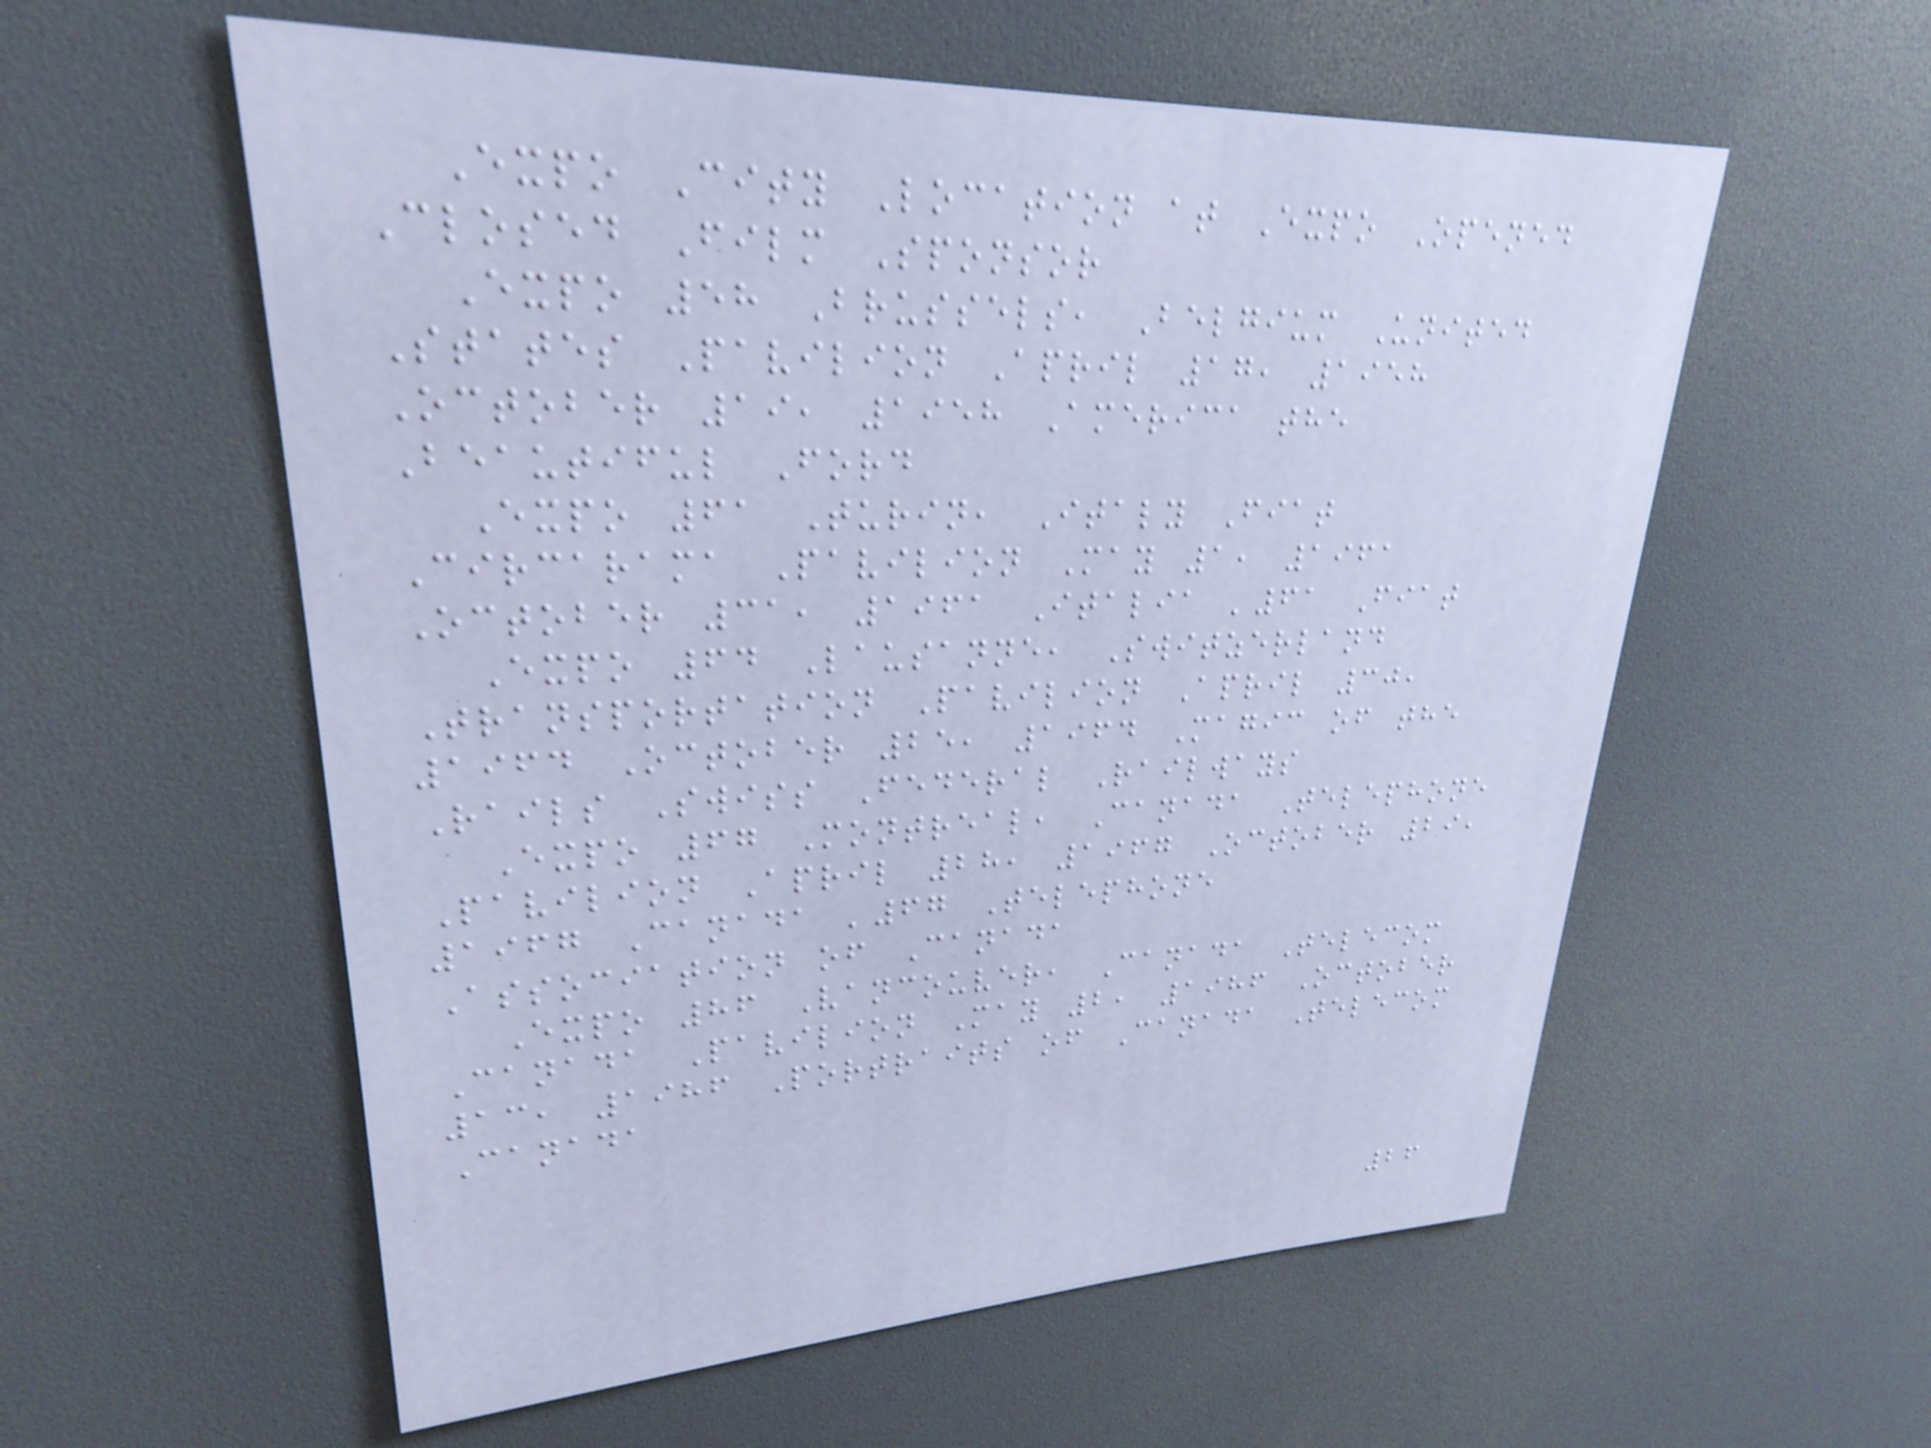Expo City Location at Expo Opened
Closed Film Sponsor
Expo 58 Brussels, Belgium United
States Pavilion April 17, 1958
October 19, 1958 America the
Beautiful Ford
Expo 61 Turin, Italy Fiat
Circarama Pavilion May 1, 1961
October 31, 1961 Italia '61 Fiat
Expo 64 Lausanne, Switzerland
Transportation Pavilion April 30,
1964 October 25, 1964 Magic of the
Rails Swiss Federal Railways
Expo 67 Montreal, Canada Telephone
Pavilion April 28, 1967 October 29,
1967 Canada '67 Telephone
Association of Canada
Expo 86 Vancouver, Canada Telecom
Canada Pavilion May 2, 1986 October
13, 1986 Portraits of Canada Telecom
Canada
26
